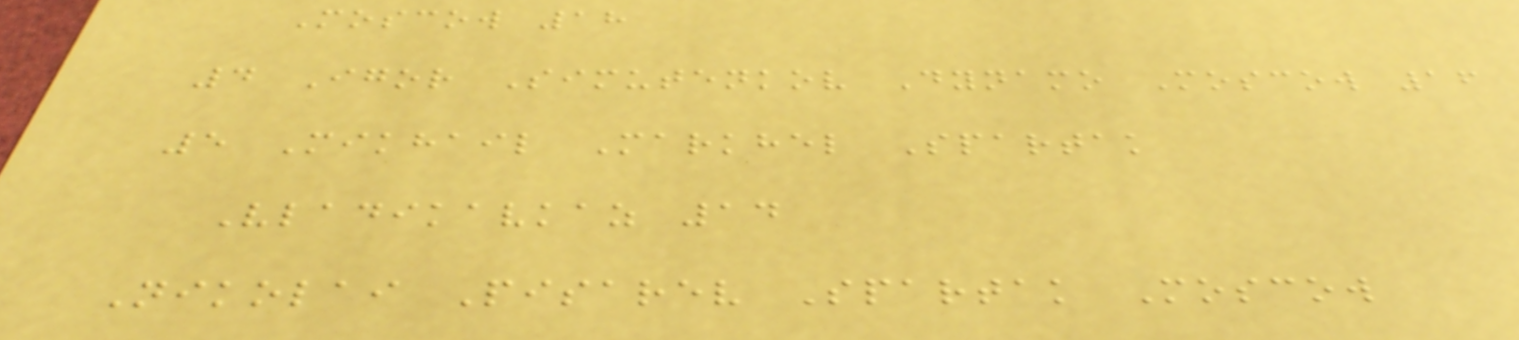Moscow 18
4 Igor Simutenkov Dynamo Moscow 16
5 Mikhail Markhel Spartak
Vladikavkaz 14
Nikolai Pisarev Spartak Moscow
